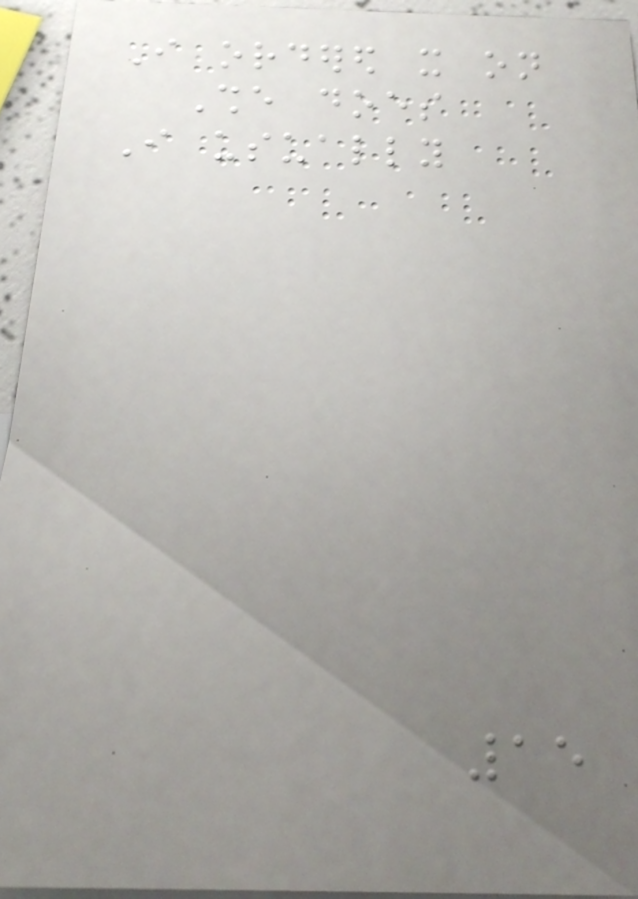I ordered it on
She does
I usually
15
